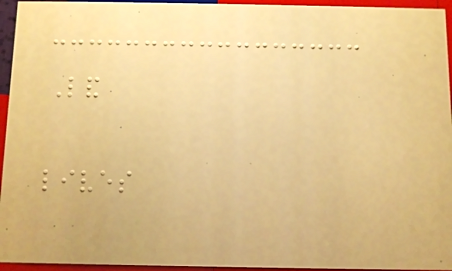Land
lives
